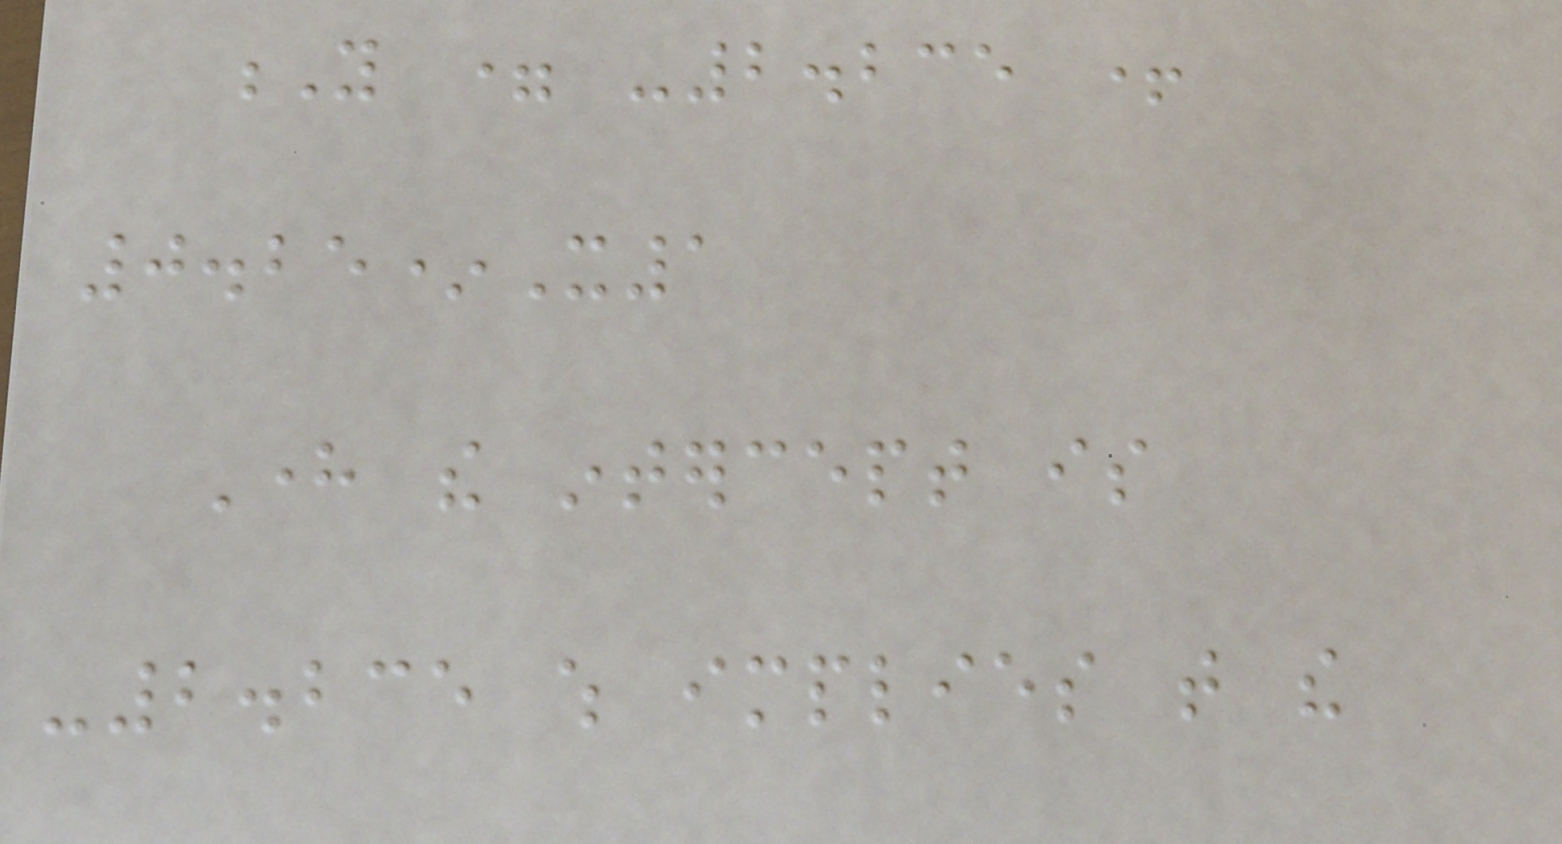Y = -2.235 +
0.25*X1
Here the intercept is
-2.235 which implies that the
